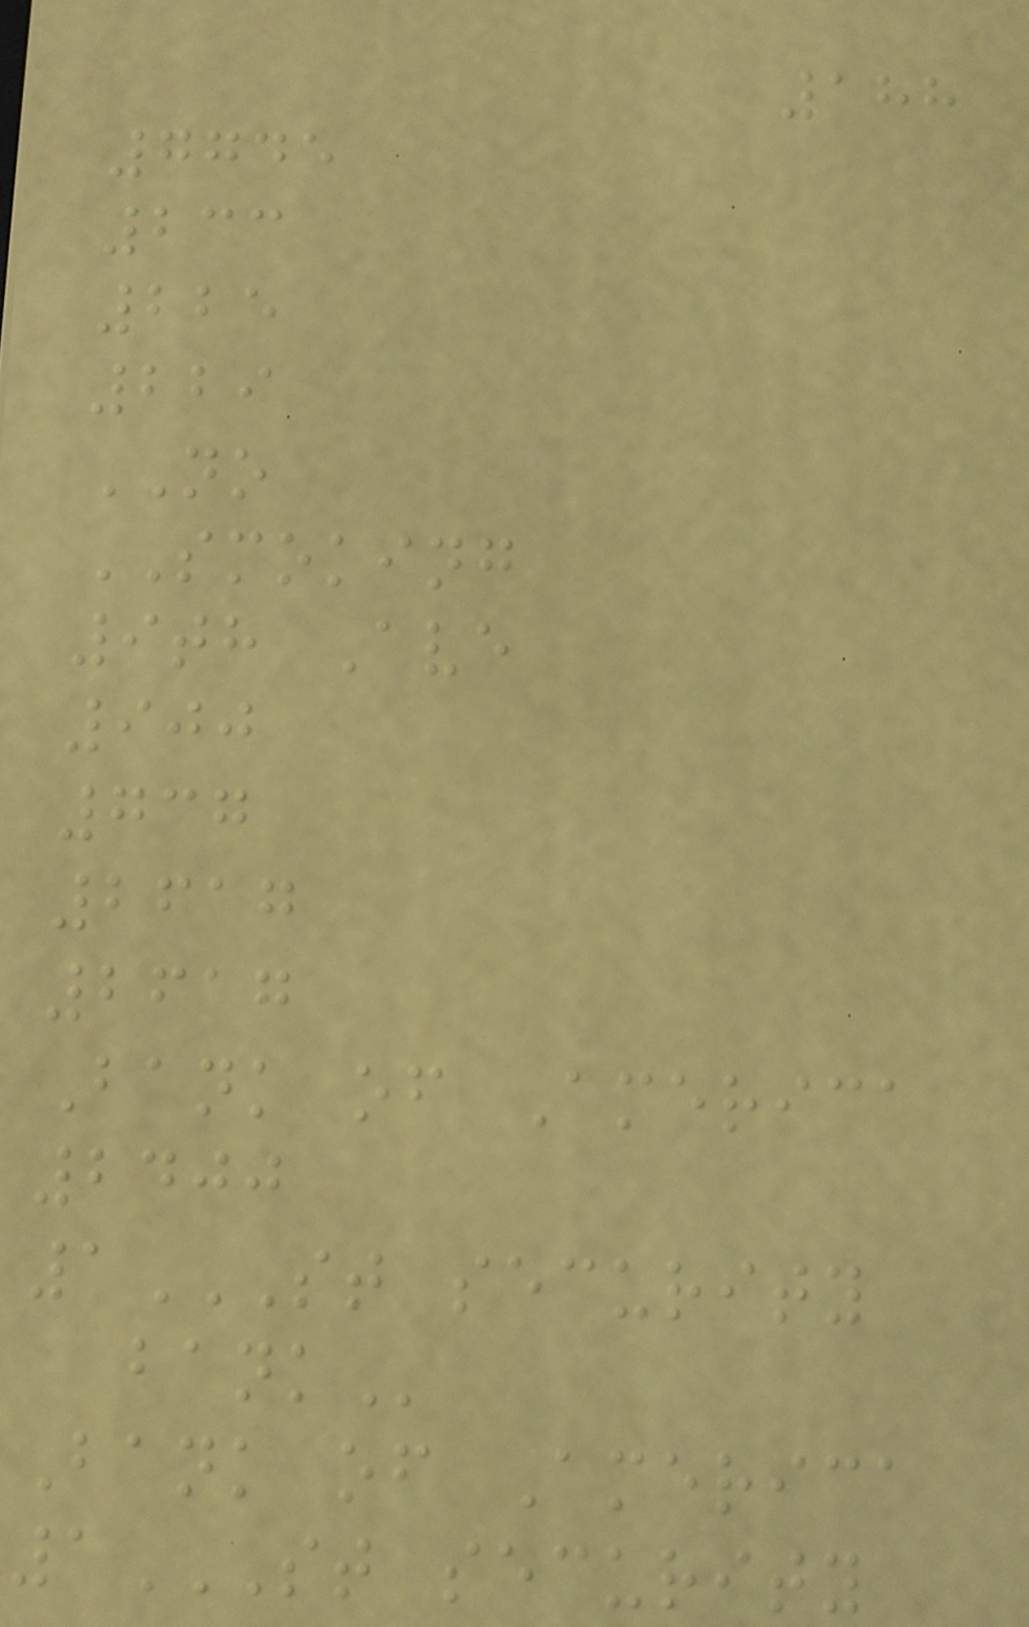188
7745
233
225
229
NO
SMOKING
9th Ave
900
737
2617
2617
Bank of America
2400
1ST SECURITY
BANK
Bank of America
1ST SECURITY
